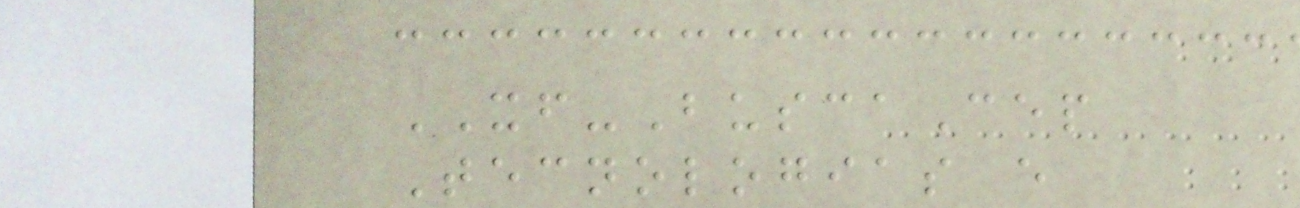XF-BuscaCep
Tecnologias e
